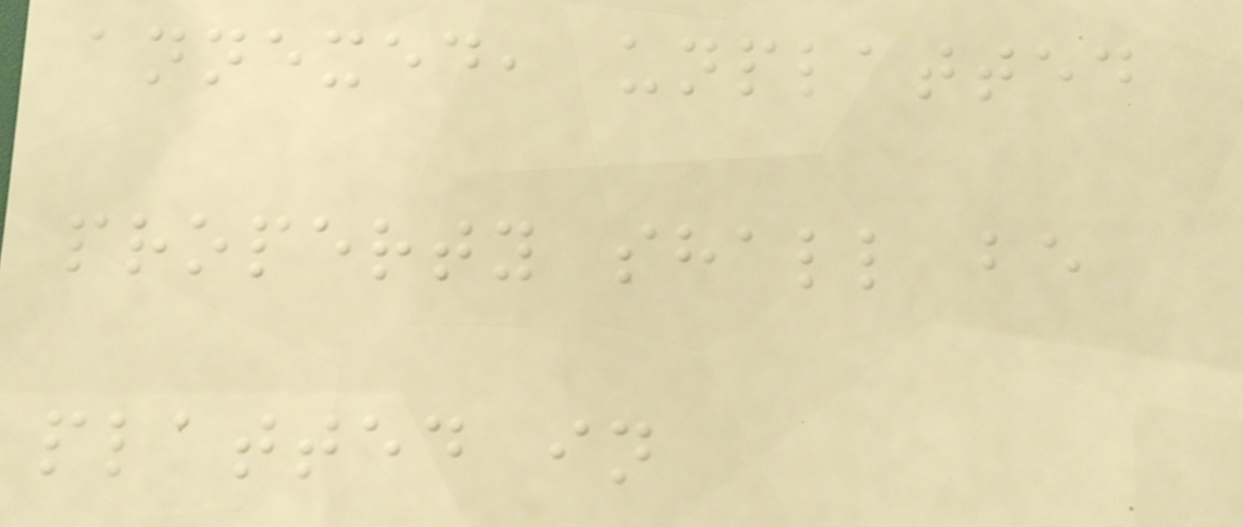annexed, unplatted
property shall be
platted in
